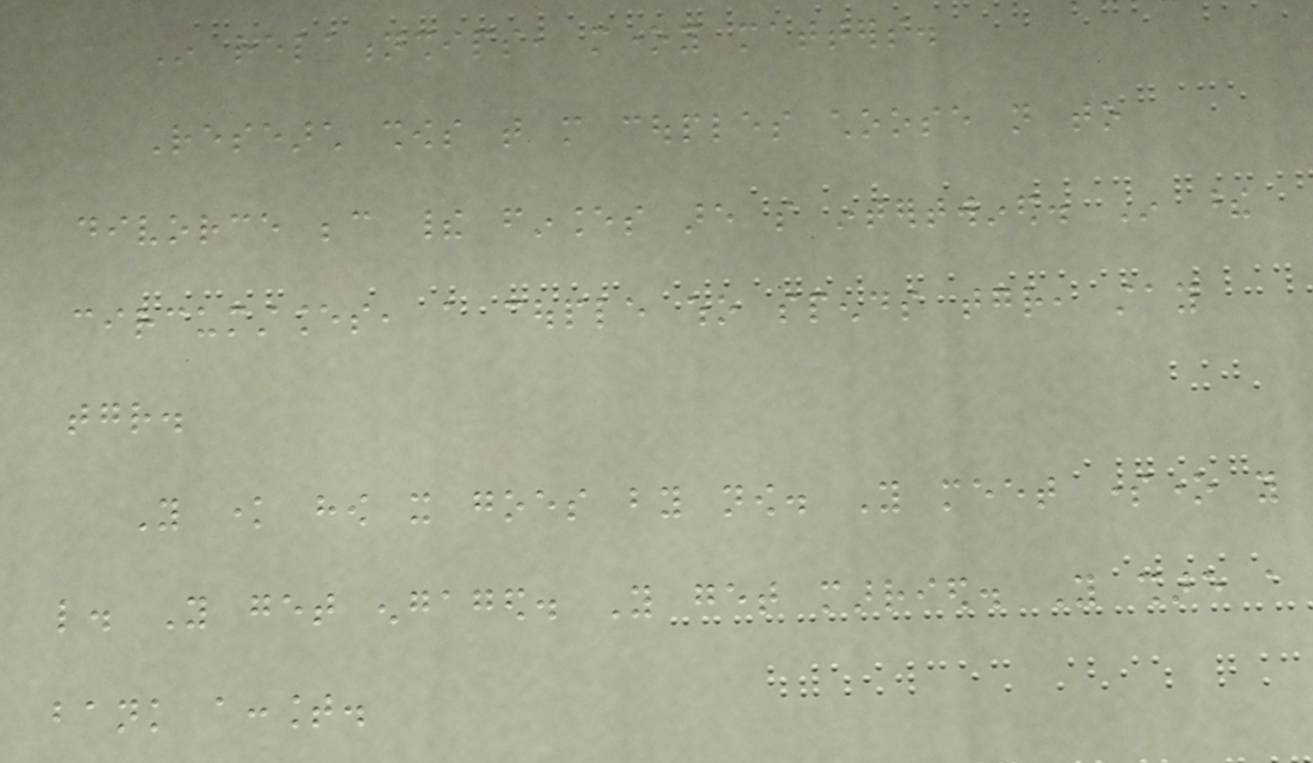In relationships, money matters.
Research shows that more couples choose not to
divorce because their finances are so intertwined. In these
circumstances, a couple who spends together, stay
together.
You know how it goes by now. You meet someone you
like. You get engaged. You get married. You share a
bank account.
